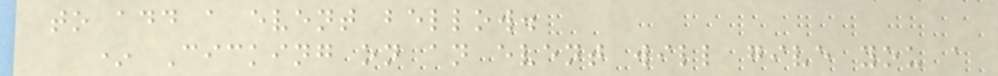to add a event bellow.
* Cicking on an event will give you a
